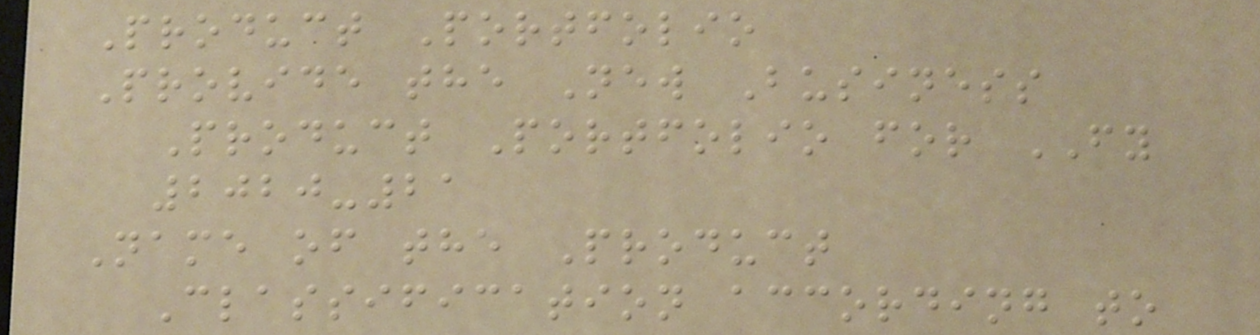Product Portfolio
Provide the New Business
Product Portfolio for FY
2020-21
Name of the Product
Classification according to
